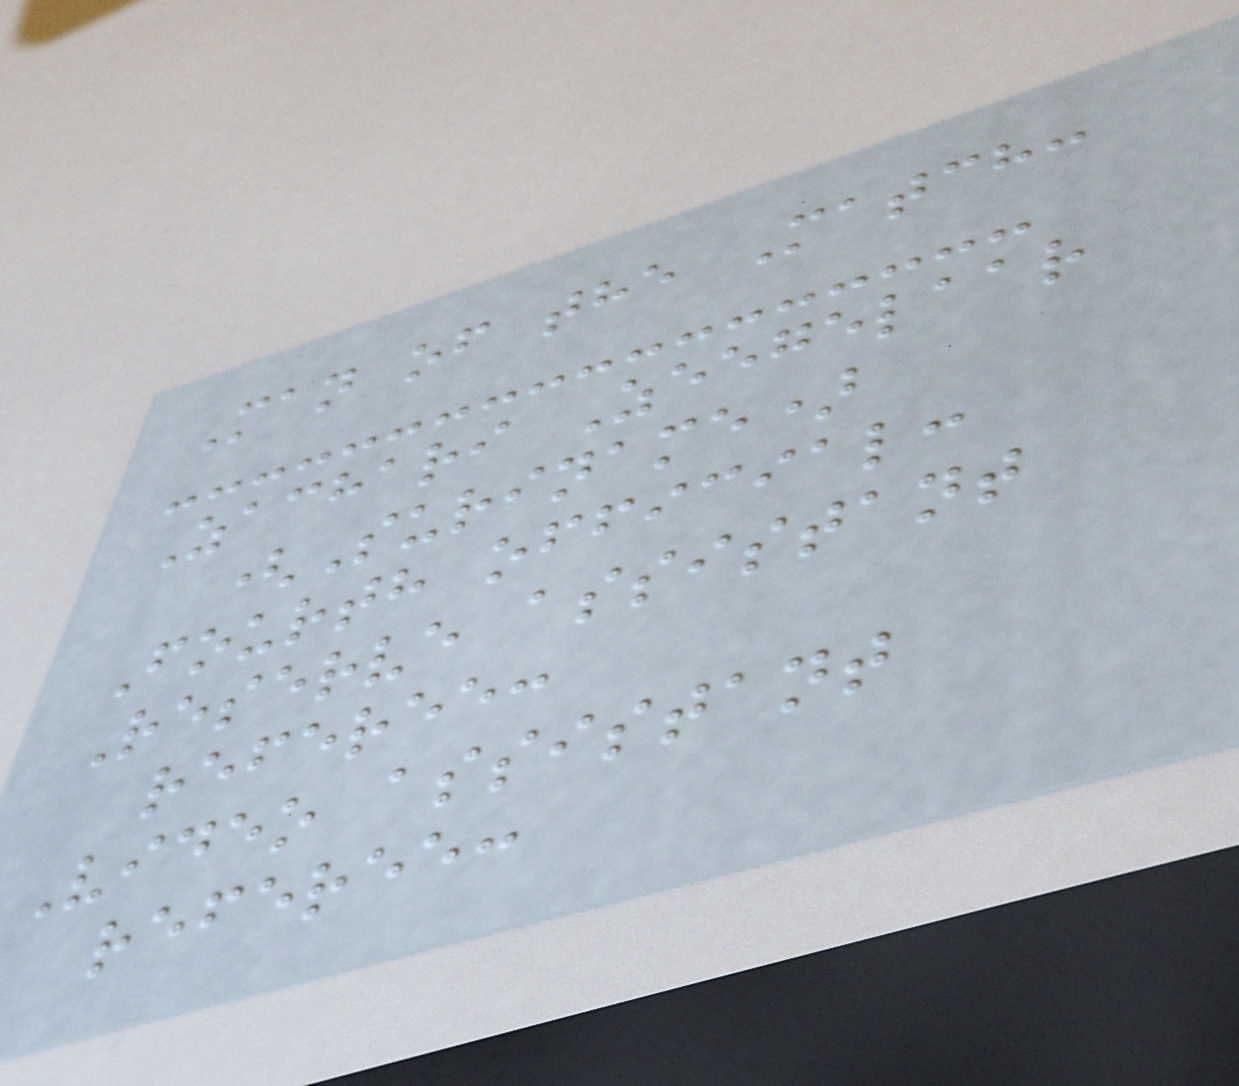Man of the Match:
Zachari Zeegelaar
(Suriname)
Fourth official:
Reserve assistant
referee:
Video assistant
referee:
